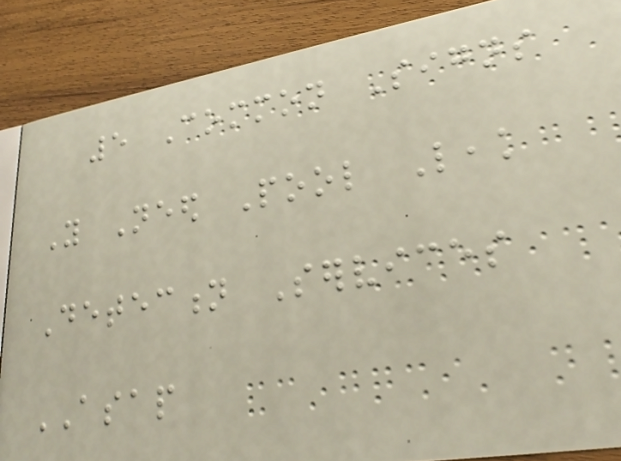5 Common Signs
You Need Pool Leak
Detection Services
ASAP
